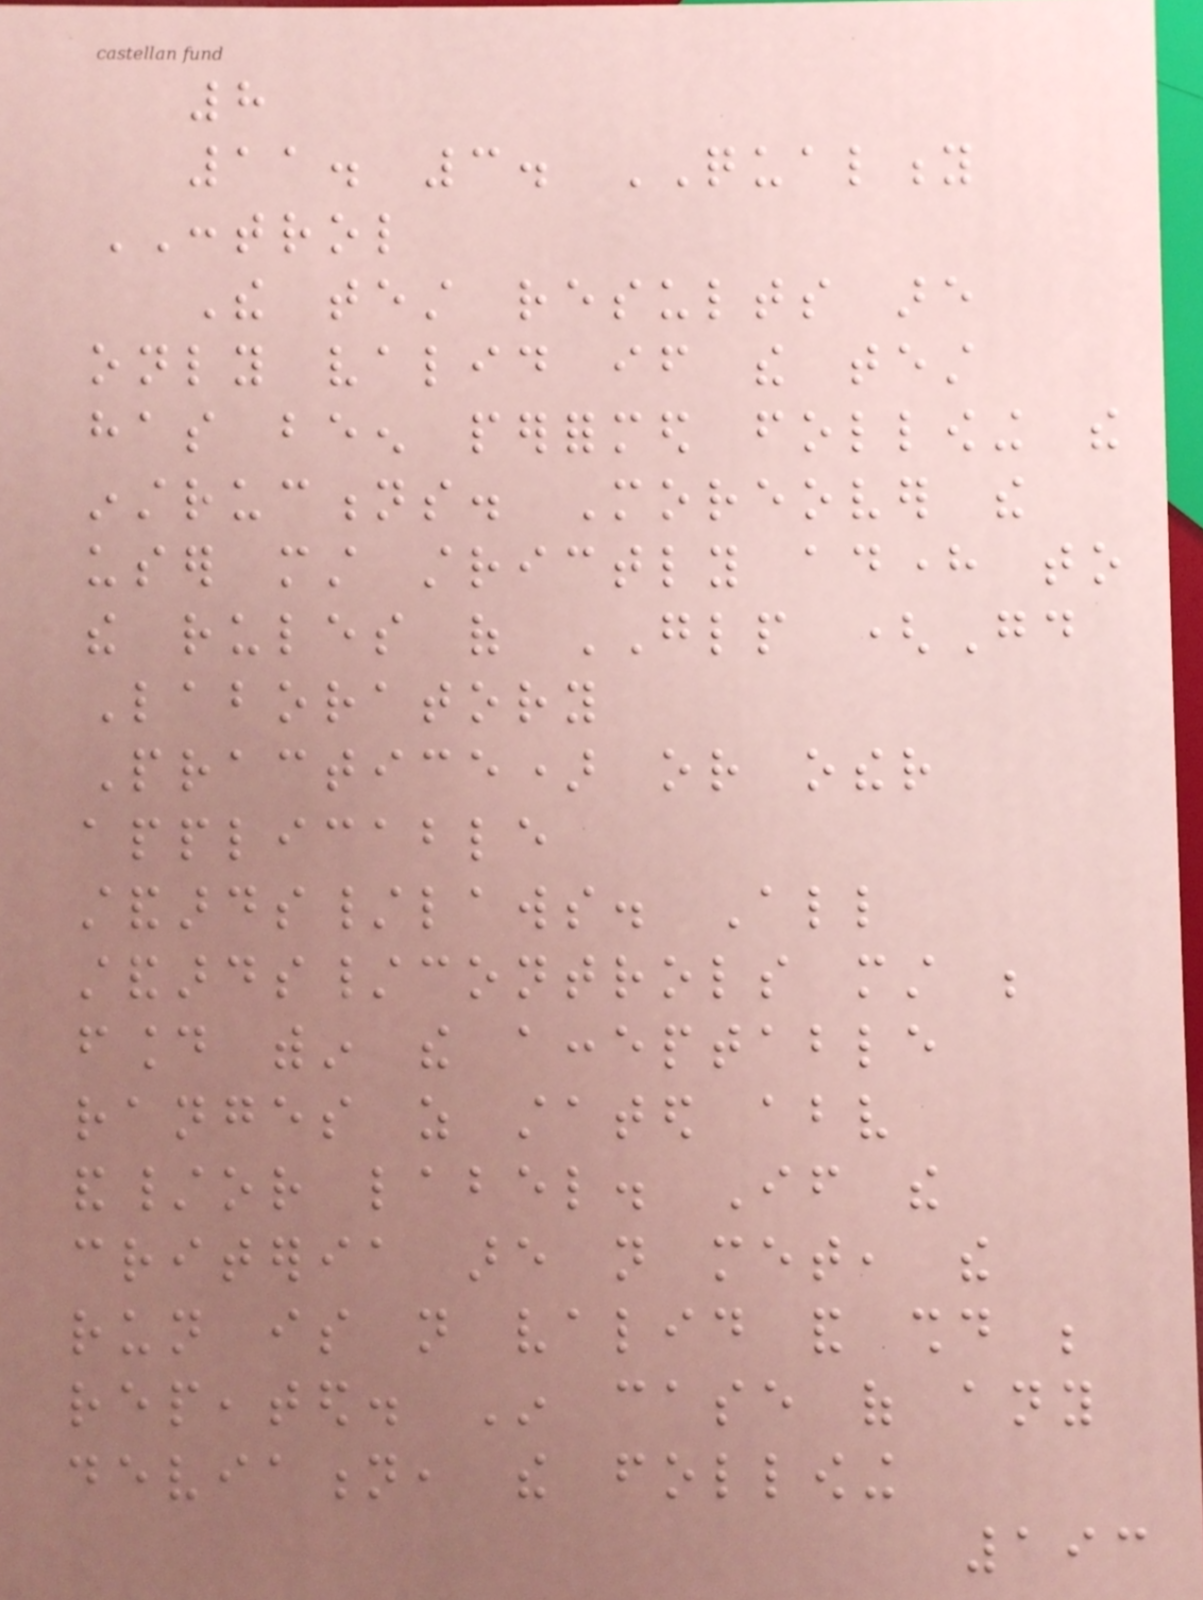8
11. 3. QUALITY
CONTROL
The test results are
only valid if the test
has been performed following the
instructions. Moreover the
user must strictly adhere to
the rules of GLP (Good
Laboratory
Practice) or other
applicable
standards/laws. All
standards/controls must be
found within the acceptable
ranges as stated above
and/or label. If the
criteria are not met, the
run is not valid and should be
repeated. In case of any
deviation, the following
193
